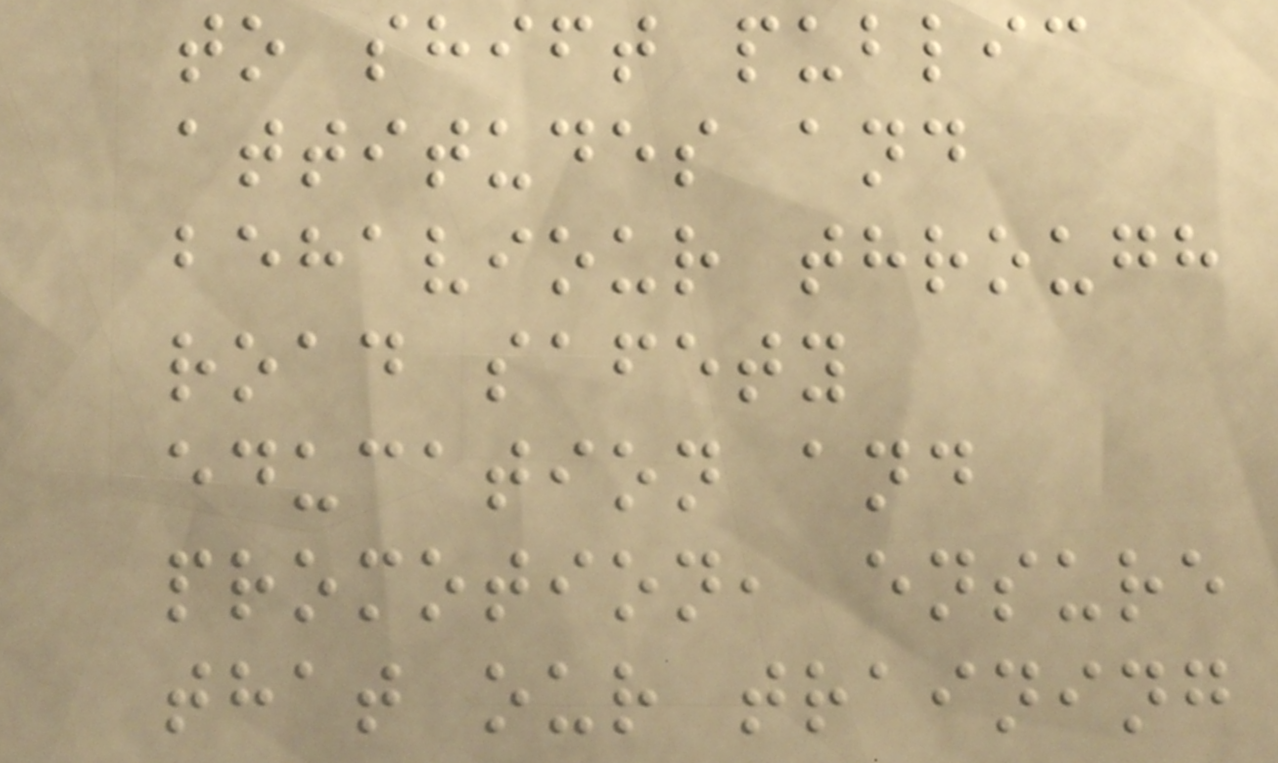to shift public
attitudes and
behaviour through
road safety
education and
promotion, ensure
that our training
